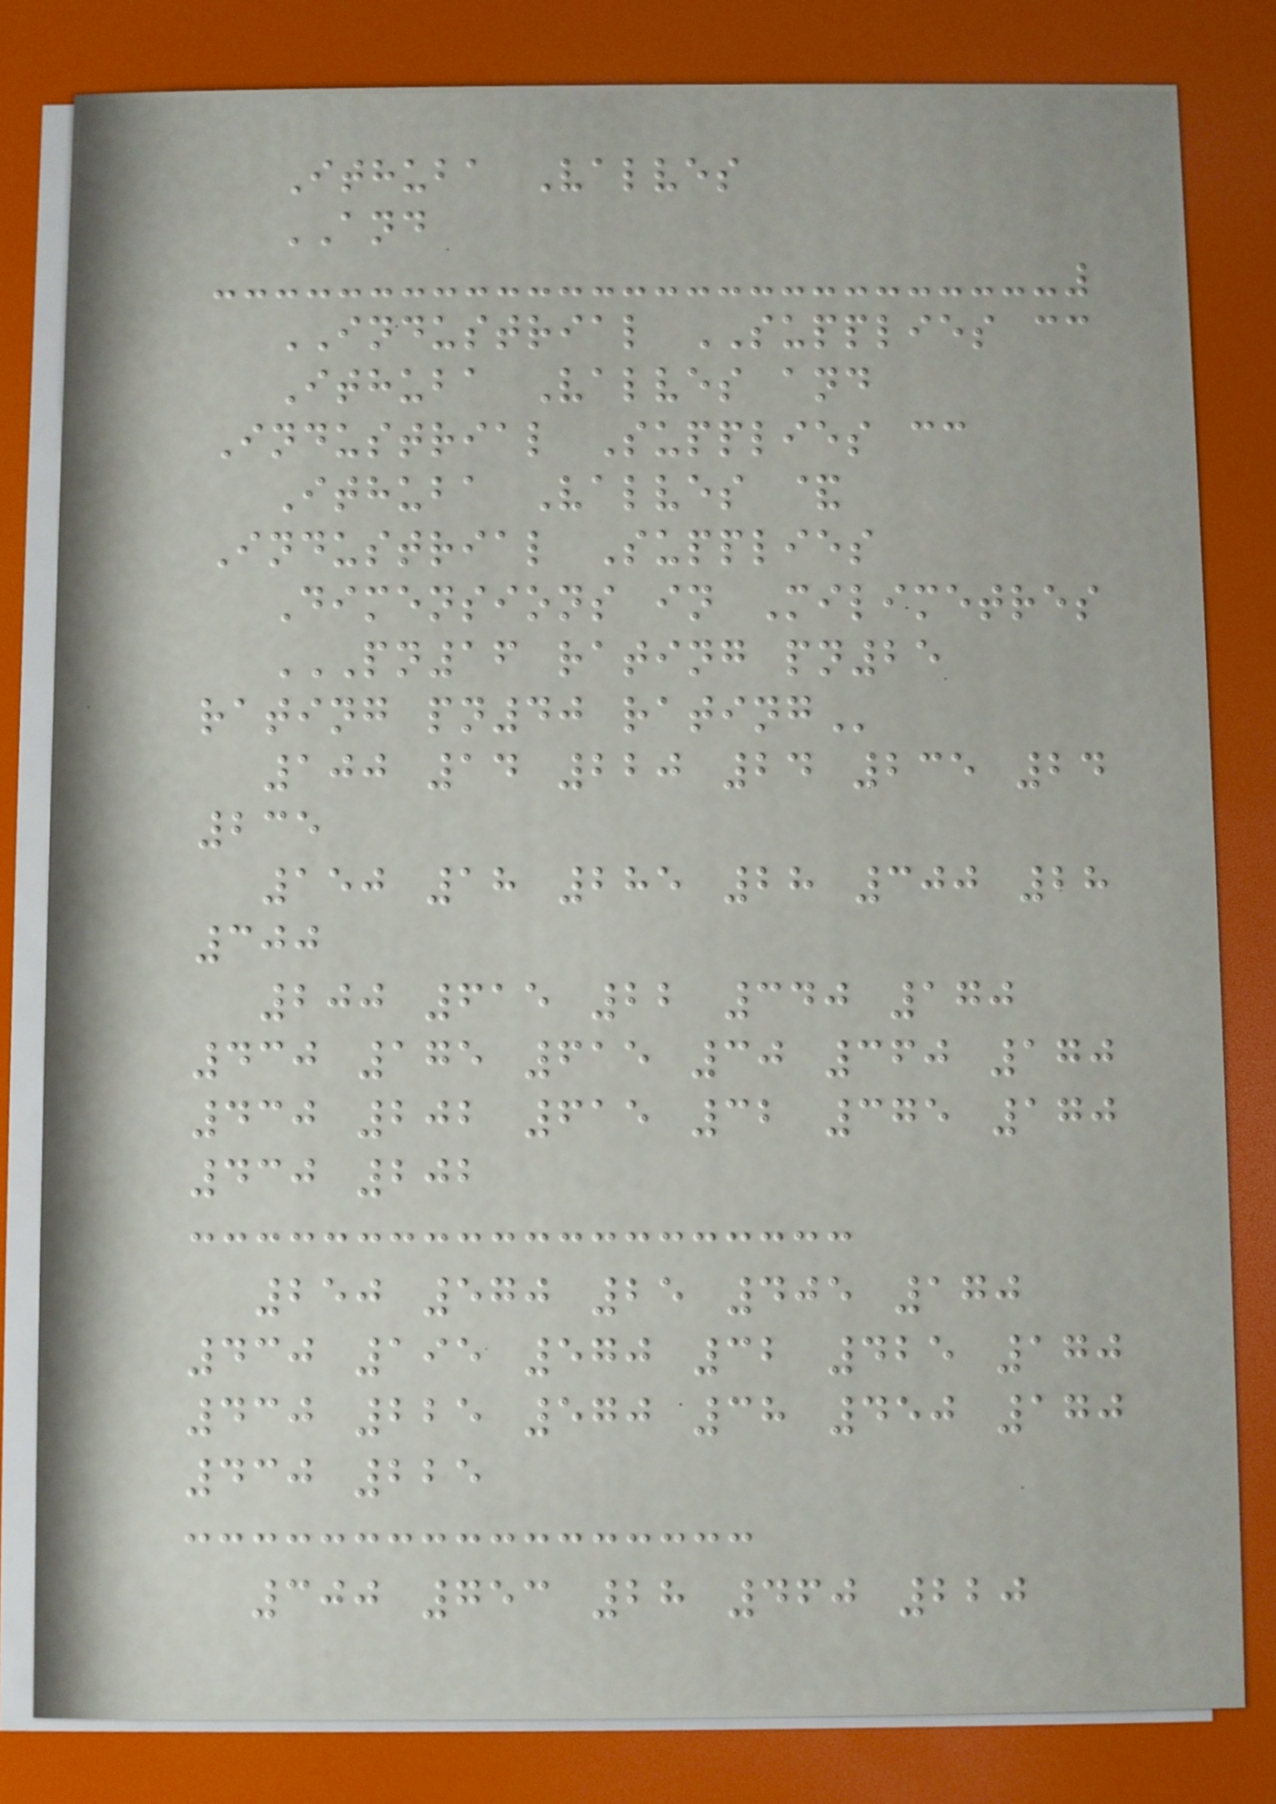Ithuba Valves
AND
INDUSTRIAL SUPPLIES cc
Ithuba Valves and
Industrial Supplies cc
Ithuba Valves &
Industrial Supplies
Dimensions in Milimetres
PN16 RATING PN25
RATING PN40 RATING
100 14 220 24 235 24
235
150 18 285 28 300 28
300
200 615 22 340 170
430 175 615 30 360 170
430 202 615 32 375 170
430 202
250 570 25 405 170
430 195 570 32 425 170
430 225 570 38 450 170
430 225
300 753 28 460 220
